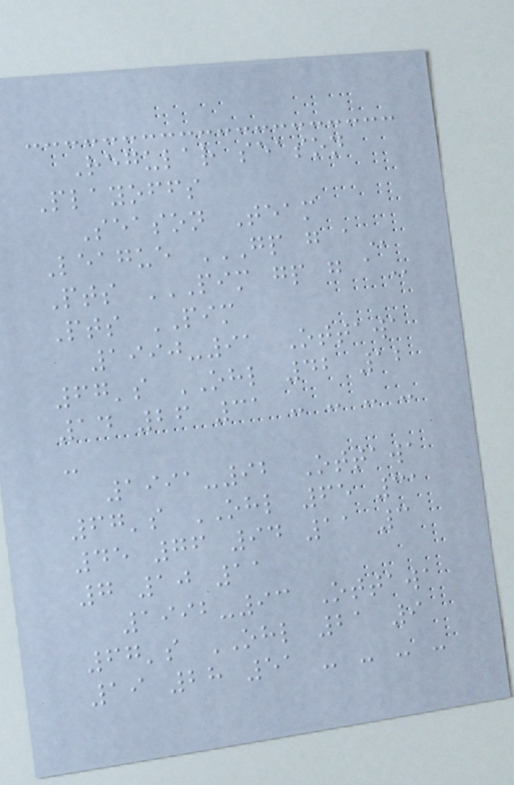Regular season
Playoffs
Season Team
League GP G A
Pts PIM GP G A
Pts PIM
1990-91 Ottawa
67's OHL 42 12
14 26 31 - - - -
-
1991-92 Ottawa
67's OHL 65 31
45 76 94 11 3
7 10 11
1992-93 Ottawa
67's OHL 21 9
19 28 51 - - - -
